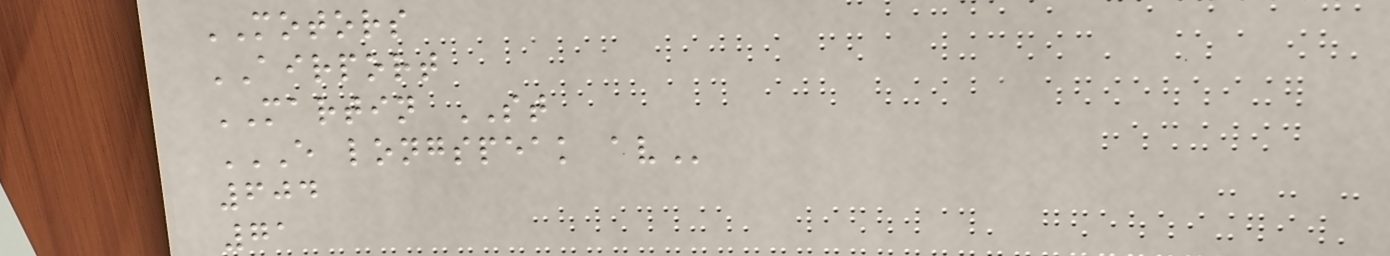MOTORS
AIRPORT
MARTIN ST
E LONGSPEAK AV
604
71
